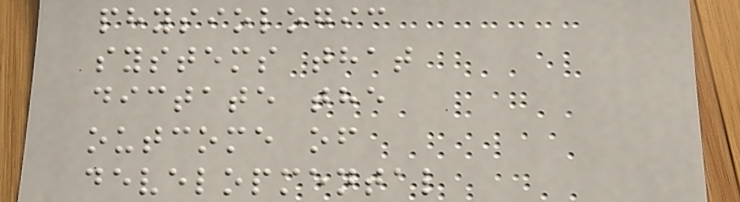physiologic
systems that
dictate the
outcome of
developmental
